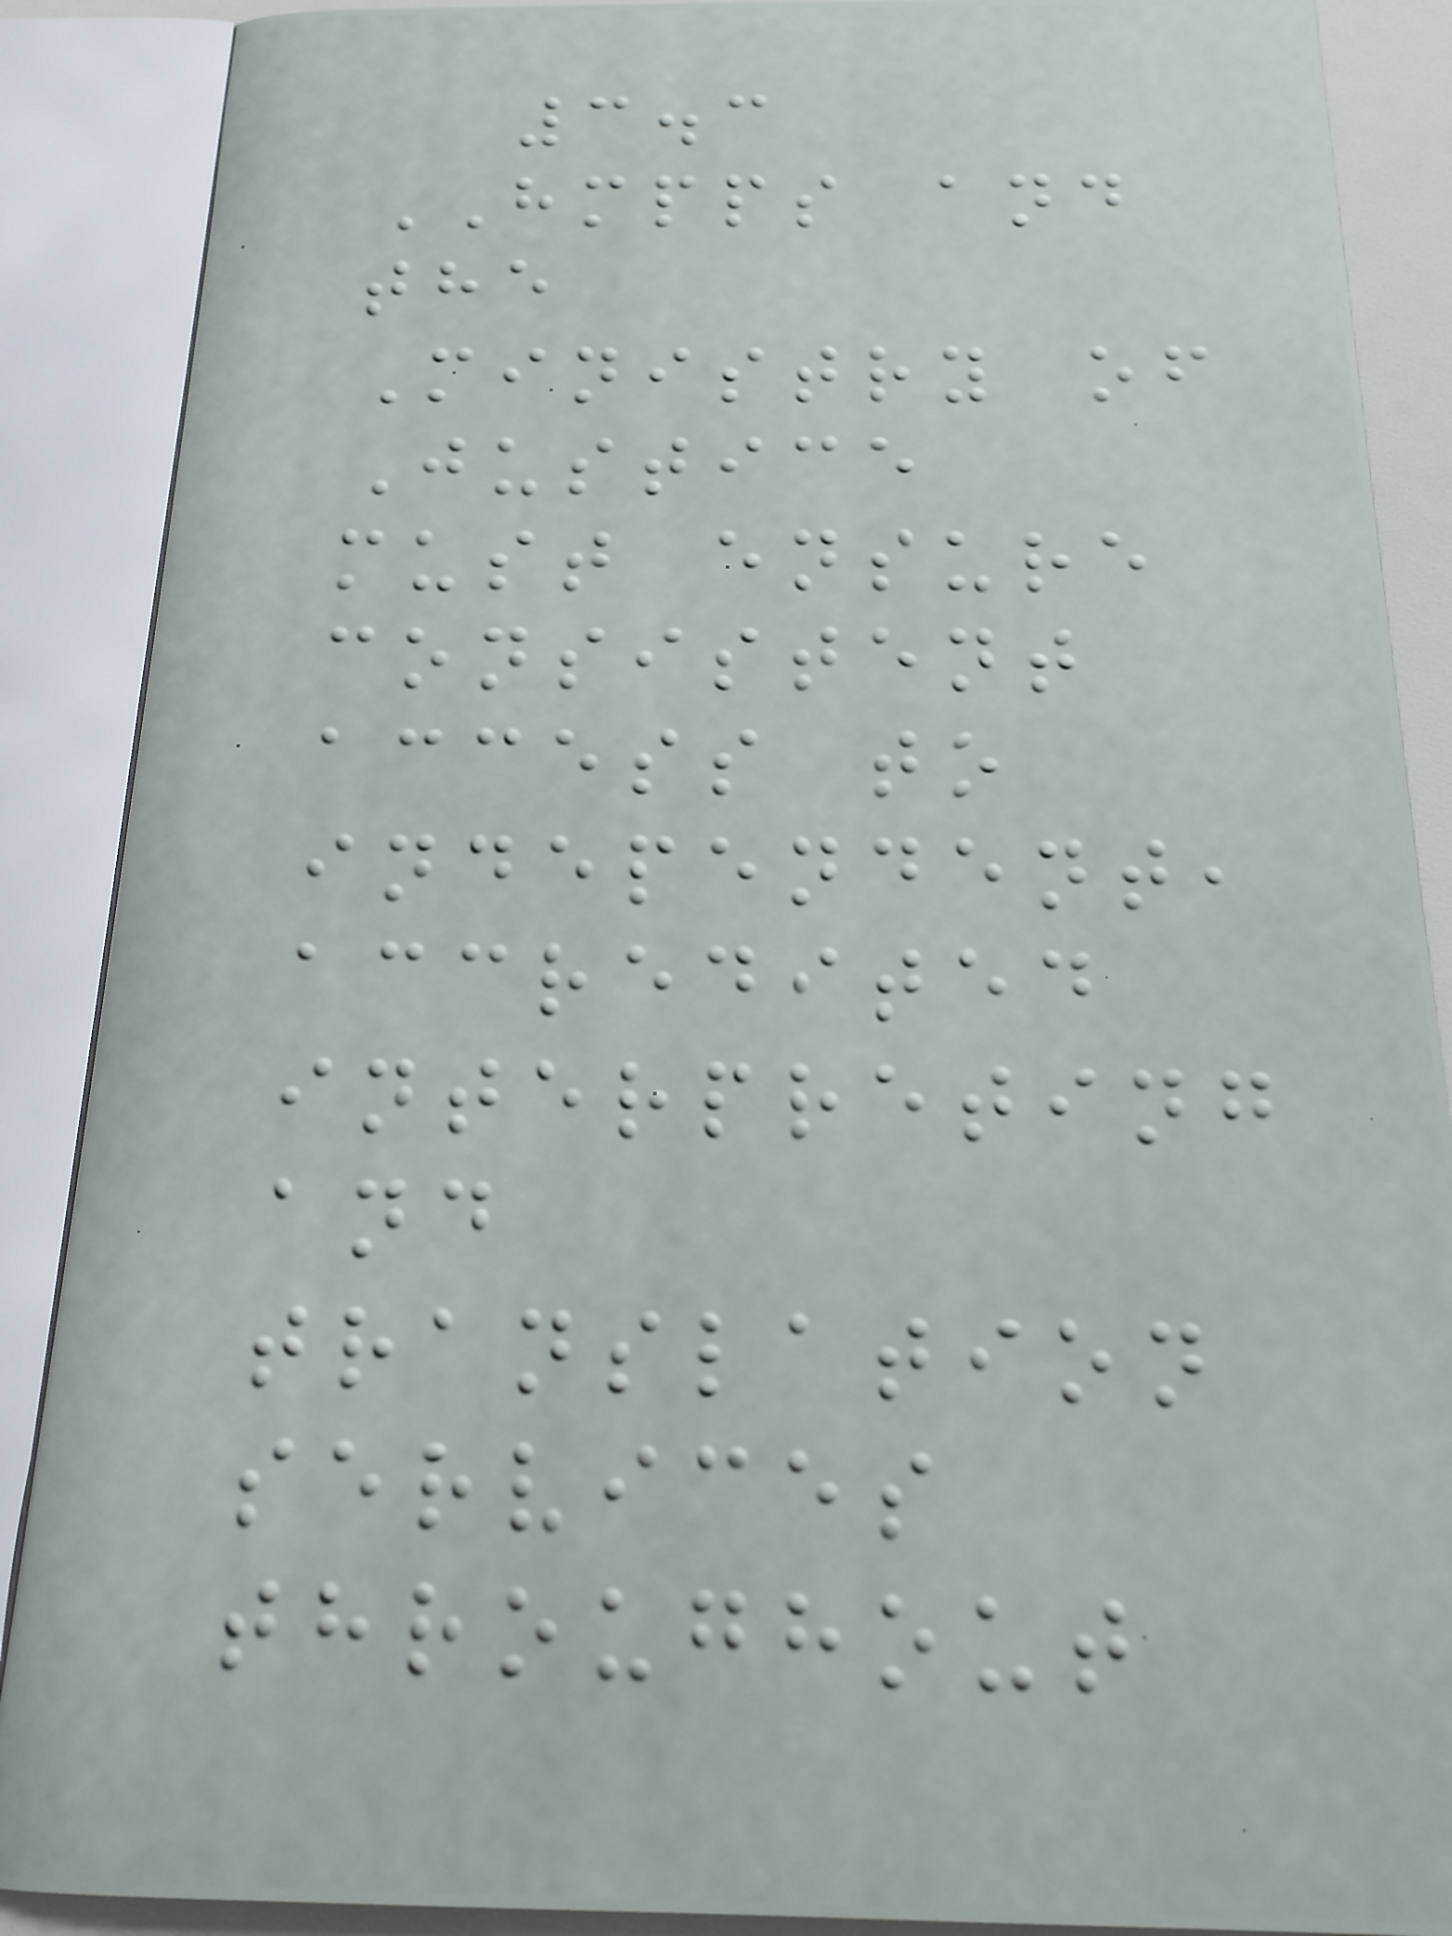3.3
HMPPS and
the
Ministry of
Justice
must ensure
consistent
access to
independent,
accredited
interpreting
and
translation
services
throughout
